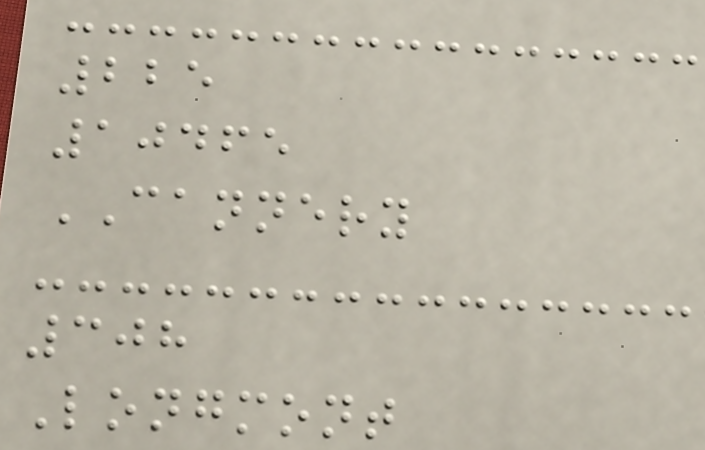225
10465
CANNERY
308
Longmont
